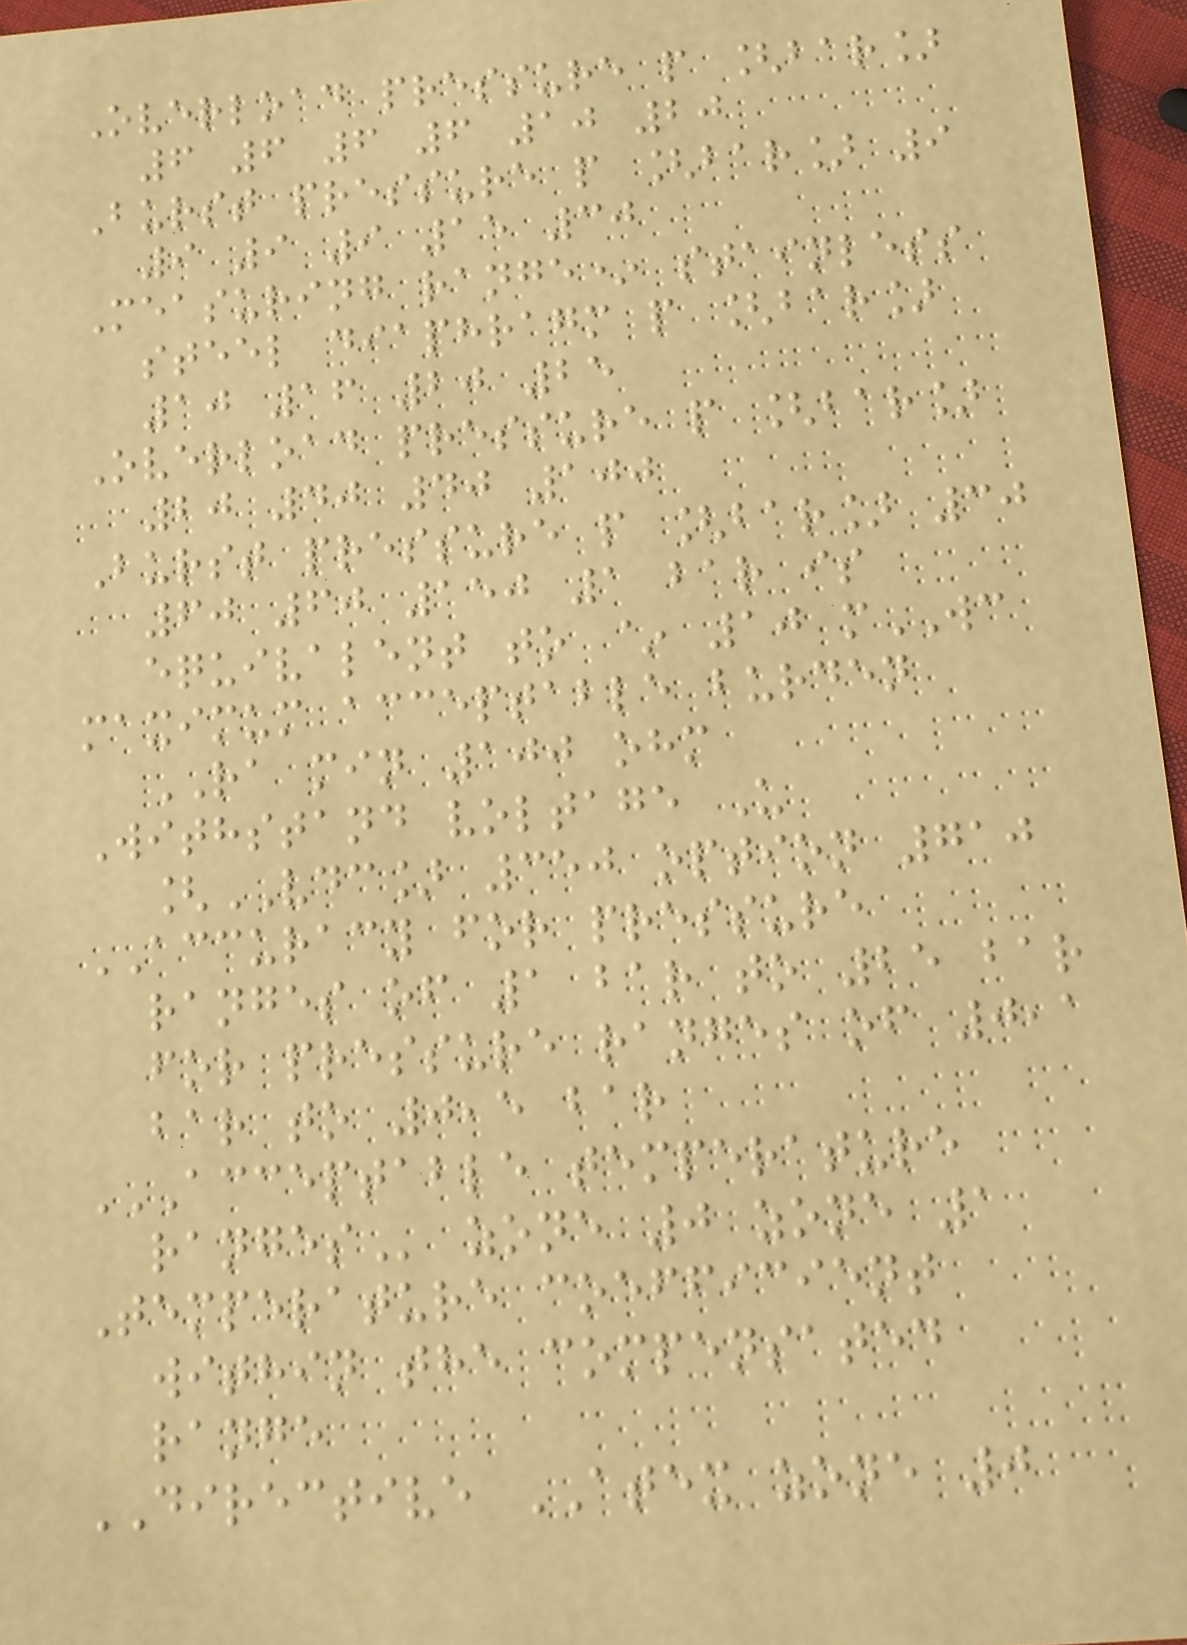Overload pressure p [bar]
6 6 6 6 10 20
Burst pressure p [bar] 9
9 9 9 15 30
Measuring range* stainless
steel diaphragm p [bar]
10 16 20 25
Overload pressure p [bar]
20 40 40 100
Burst pressure p [bar] 30
60 60 150 1 bar is
equivalent to ~ 10 mWC
maximum acceptable burden
RA min 100 ohm
Withstand voltage U
[VDC] 350 option 710
ACCURACY for pressure
ranges of 1 bar to 25 bar
for pressure ranges of 0,1
bar to 0,5 bar
ACCEPTABLE TEMPERATURE
RANGES zone 0 zone 1
Temperature coefficient
within the compensated
range
DIRECTIVE ATEX zone 0
